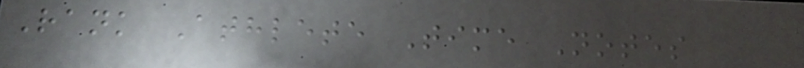Rank Athlete Time Notes
